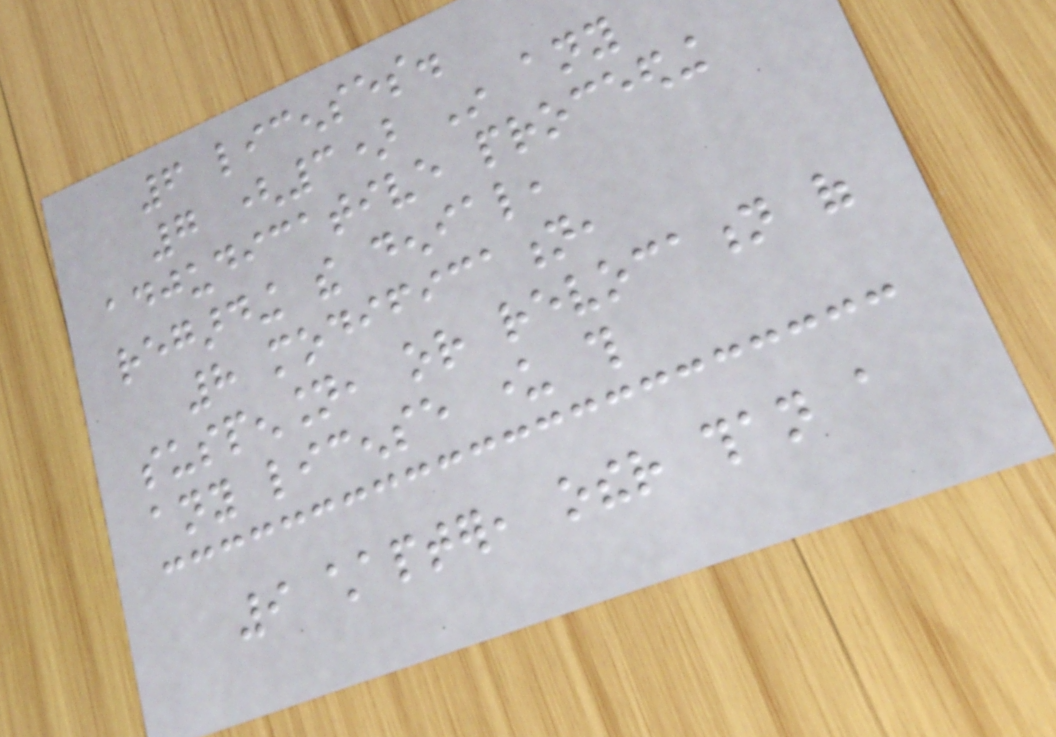6 licenses.
7 (3) In any
adjudicative proceeding
regarding the denial,
8 modification,
suspension, or revocation of
any license under this
9 chapter, other than a
